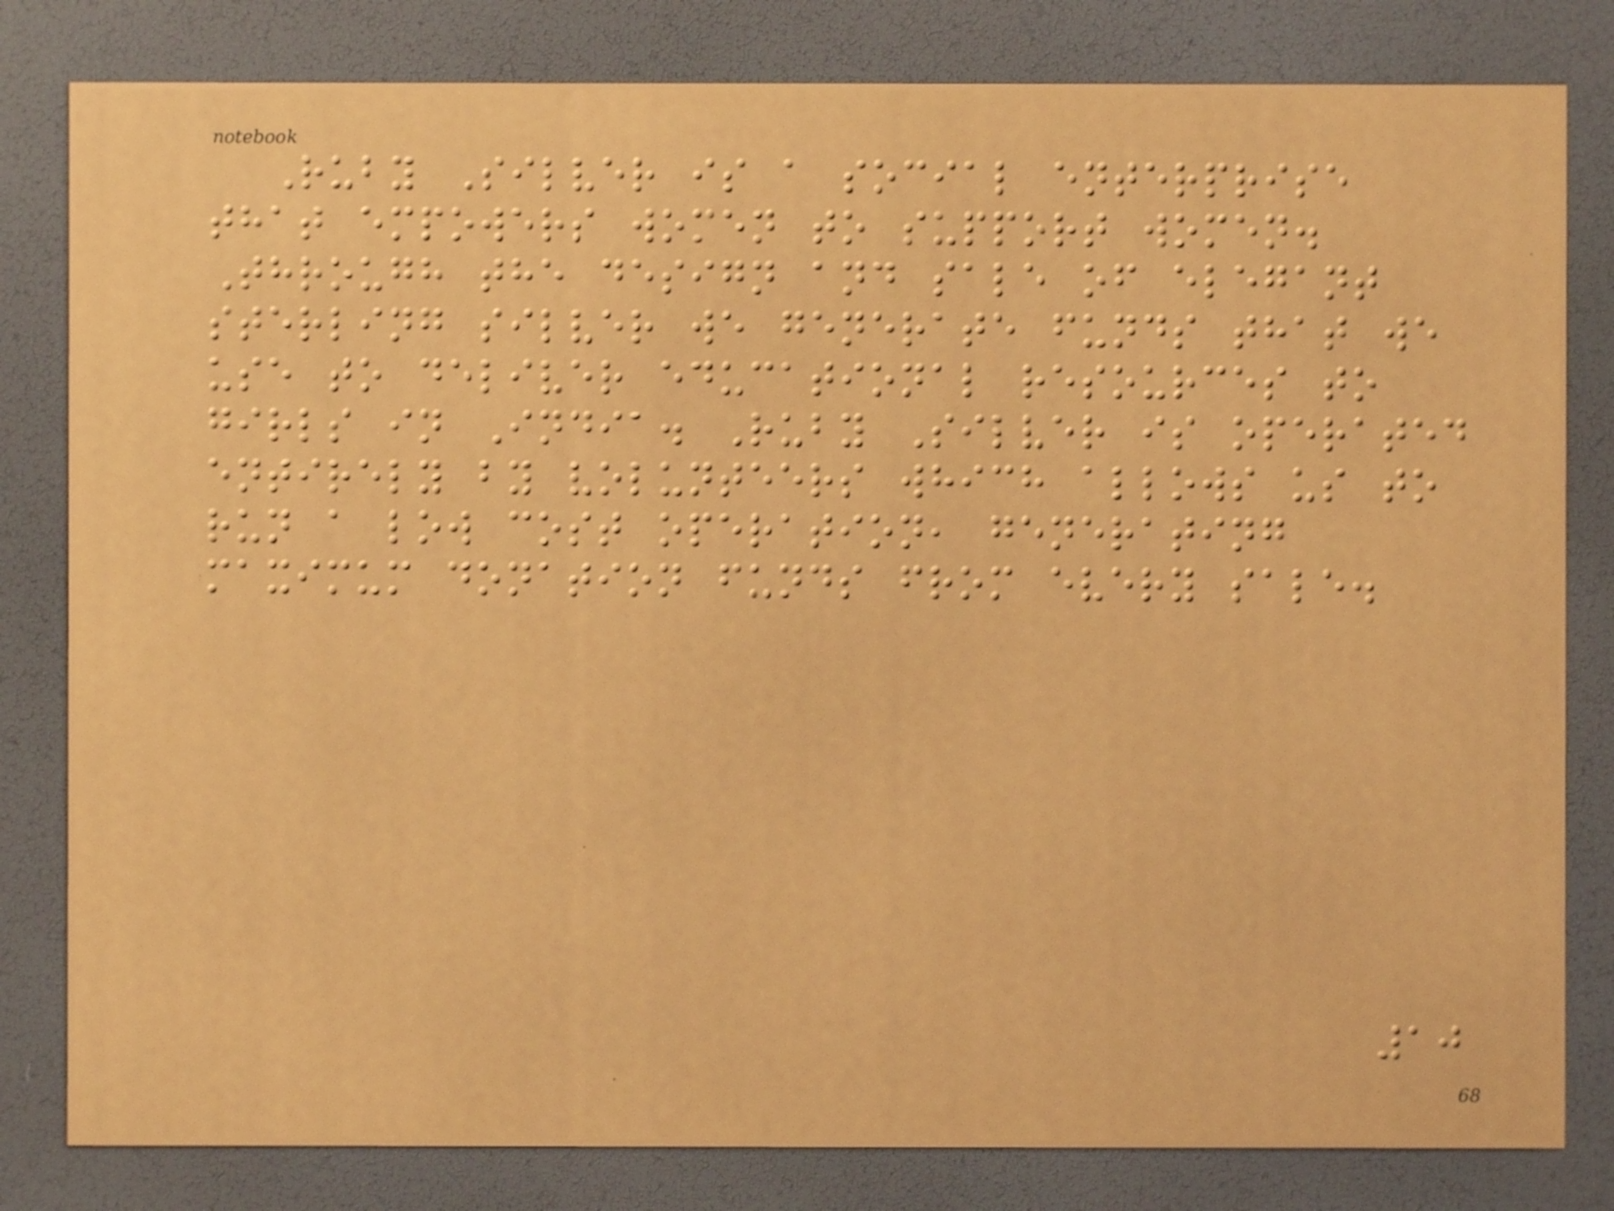Ruby Silver is a social enterprise
that empowers women to support women.
Through the design and sale of elegant
sterling silver we generate funds that we
use to deliver educational resources to
girls in India. Ruby Silver is operated
entirely by volunteers which allows us to
run a low cost operation, generating
maximum donation funds from every sale.
10
